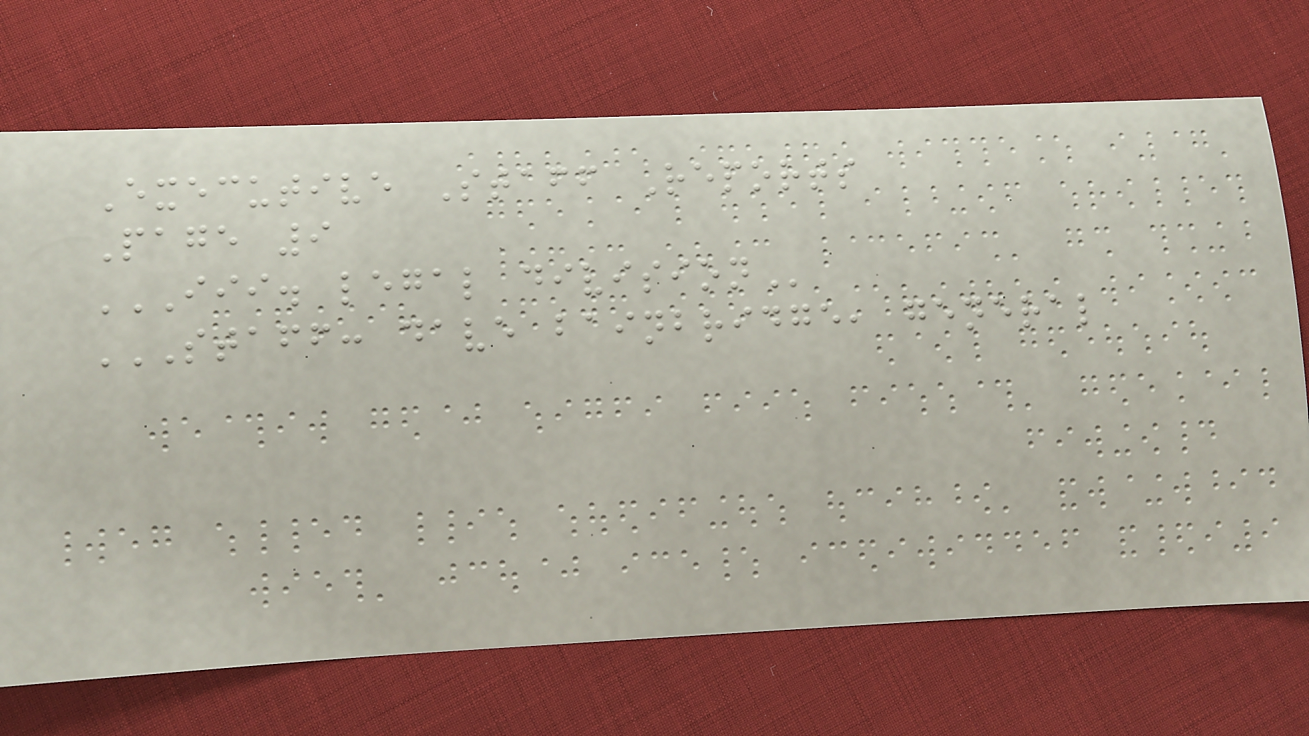Executive Staff Reports
Page 9
III. LEGAL DIVISION
STAFF: DAVE BAINBRIDGE, GENERAL
